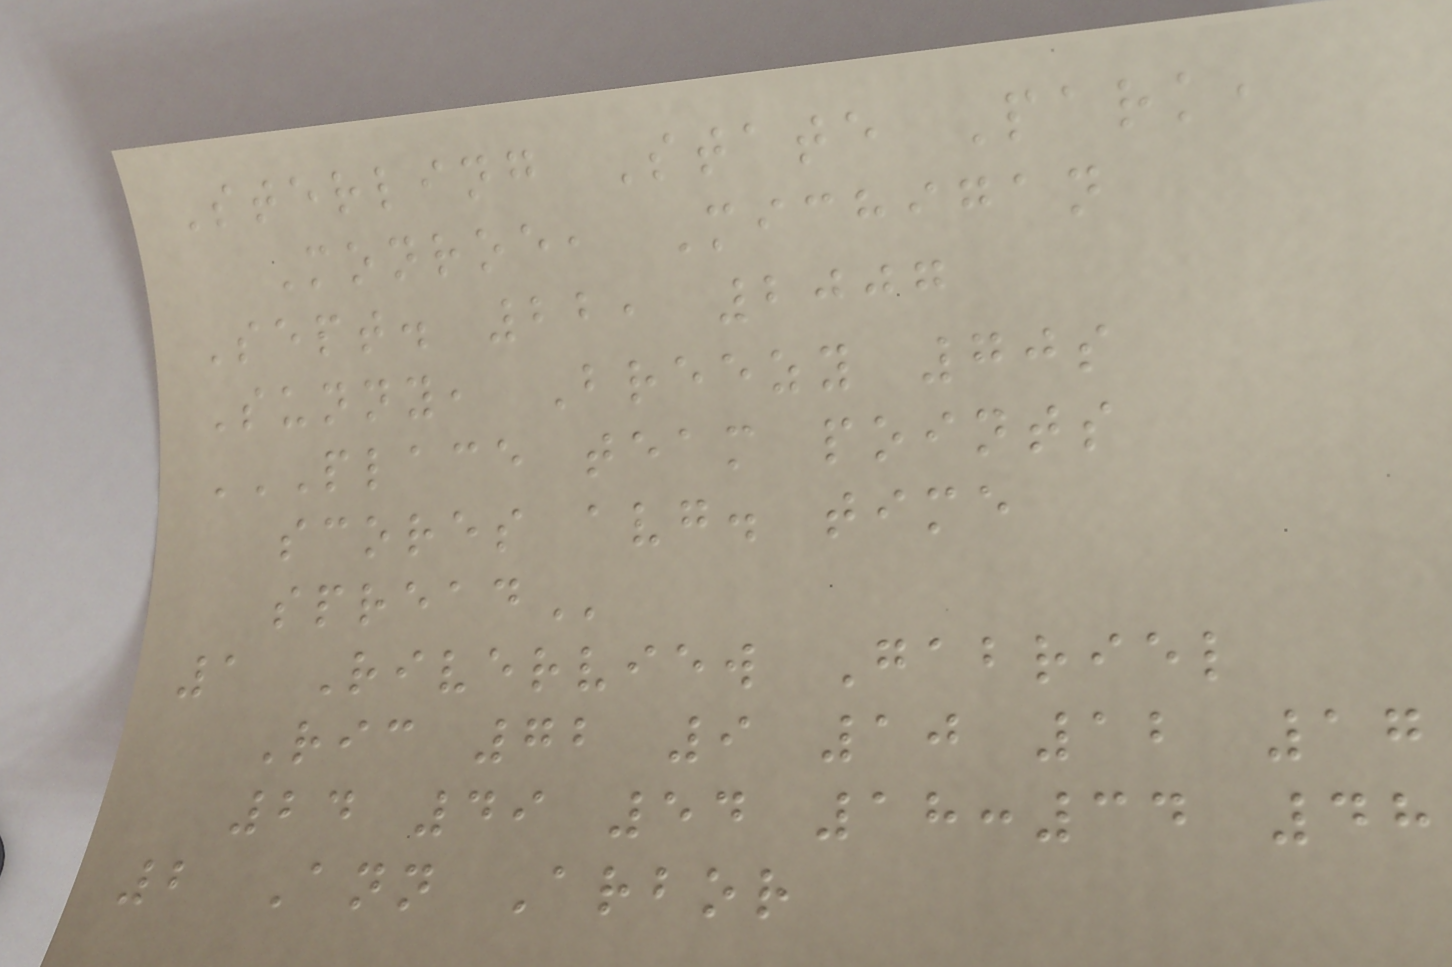Sterling State Park,
Monroe, Michigan
Sept. 22, 2007
Sunny, Breezy 70s
PLACE TEAM POINTS
SCORES AVG. TIME
SPREAD
1 Riverview Gabriel
Ric 72 9 10 12 17
24 49 54 18:34 48
2 Ann Arbor
